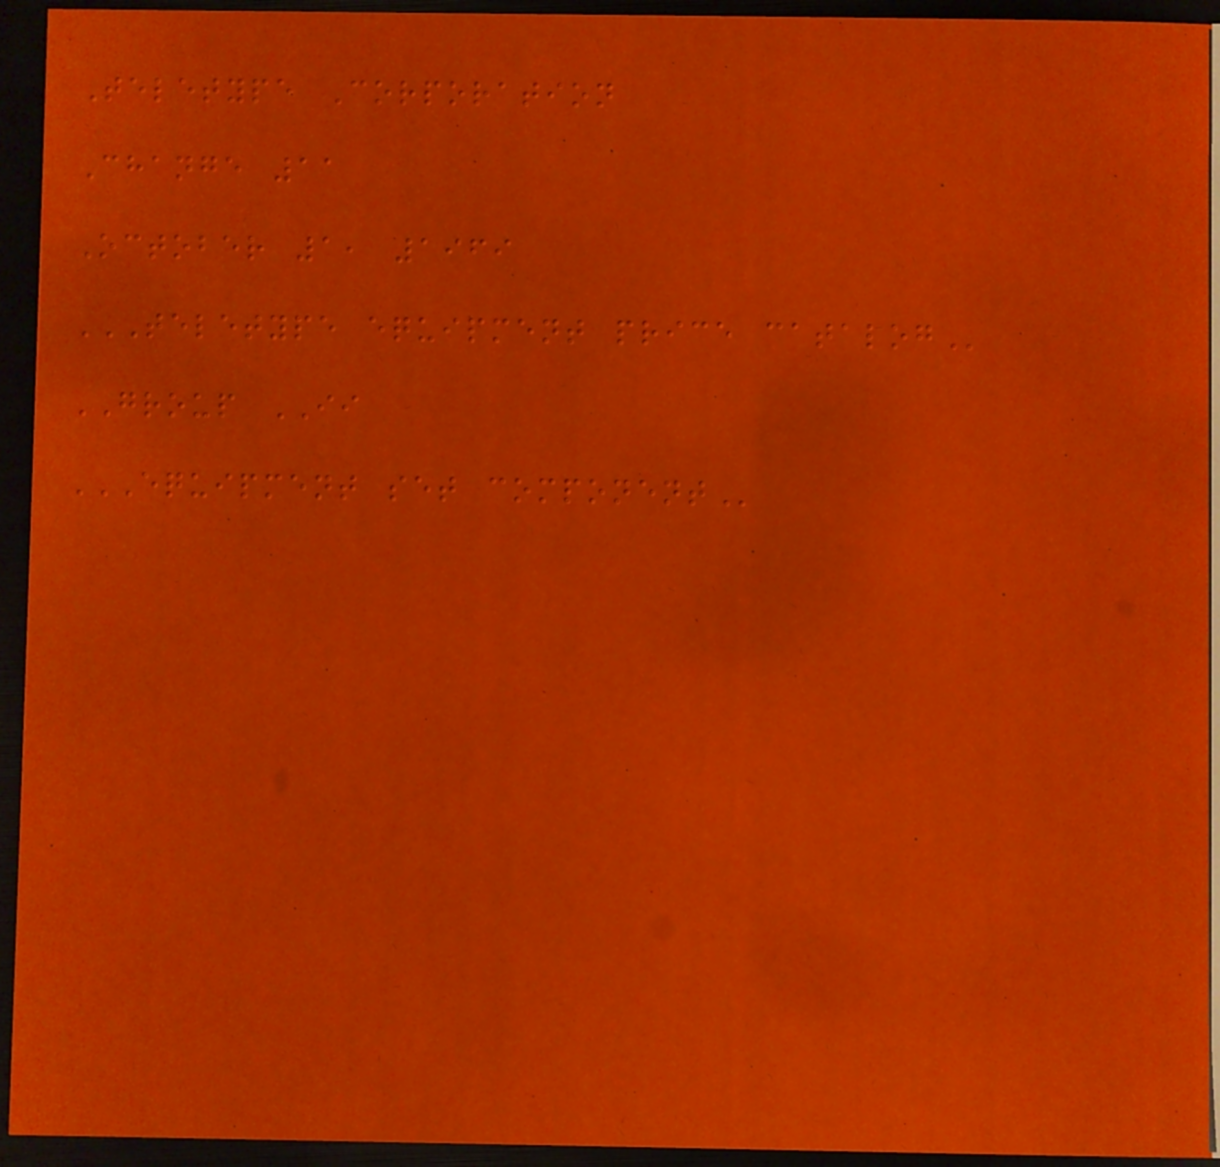Teletype Corporation
Change 11
October 1, 1969
TELETYPE EQUIPMENT PRICE CATALOG
GROUP II
EQUIPMENT SET COMPONENT
